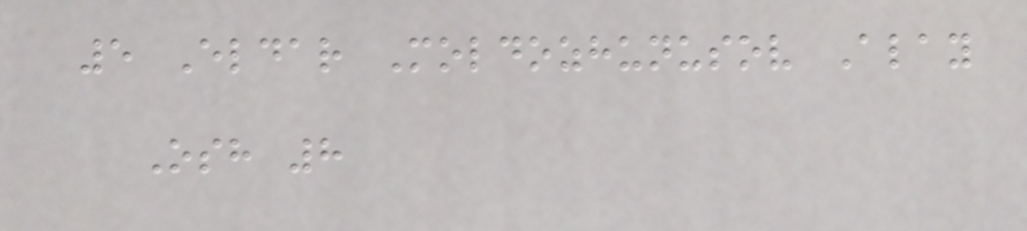5 Eldar Moldozhunusov Alay
Osh 8
